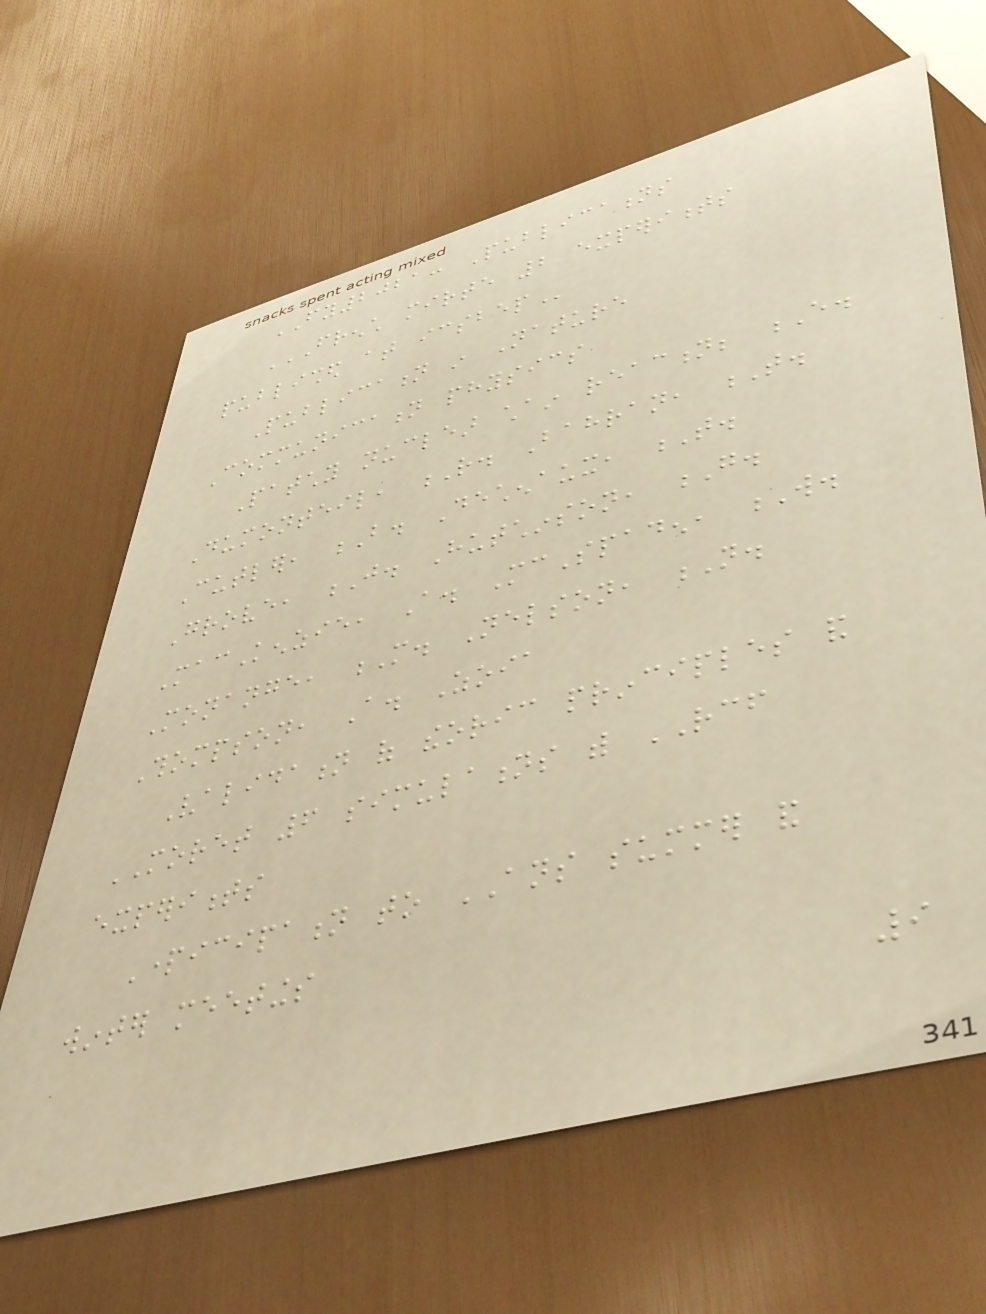FY2021: Publications
FRENCH MIRTE 2 EXPERIMENTS
PUBLISHED AT ICSBEP
Publication in Nature
Communication physics
Patchy nuclear chain reaction; E.
Dumonteil, R. Bahran, T.
Cutler, B. Dechenaux, T.
Grove, J. Hutchinson, G.
MacKenzie, A. McSpaden, W.
Monange, M. Nelson, N.
Thompson, A. Zoia
Validation of theoric principles and
MORET 6 simulations with RCF
experiments
Participation to ANS summer and
winter meetings
9
